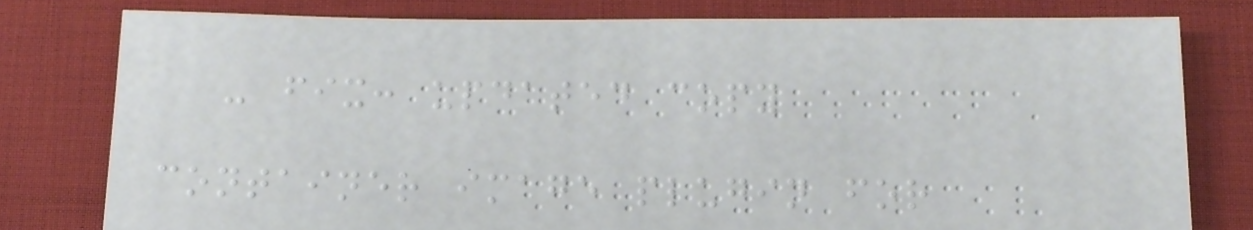- fix: updated copy
container image plugin for
